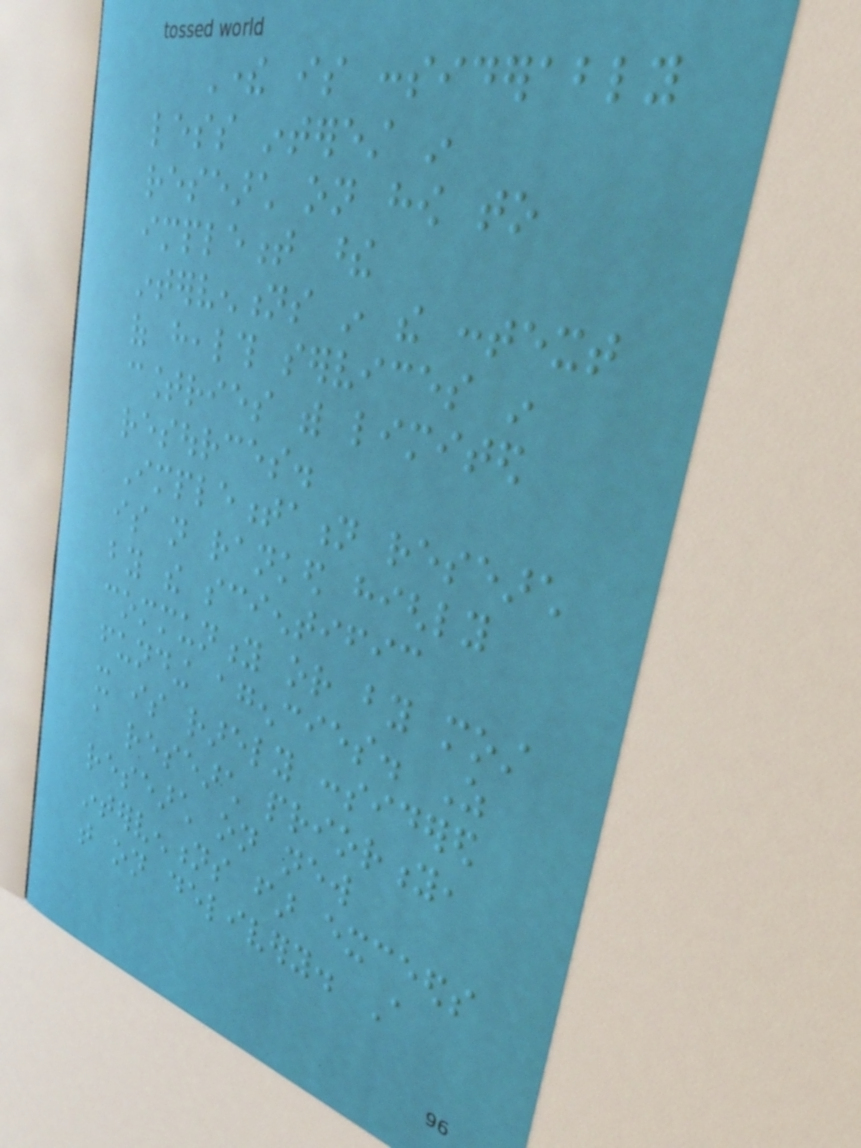There is considerably
less interest in
research on how to
implement these
interventions in the context
of health services in
countries with limited
resources.
Implementation research
is not ranked highly
by the scientific
community or by most
funding agencies. As
it is rarely considered
a research priority,
research on new
interventions far exceeds
that on delivery. A
